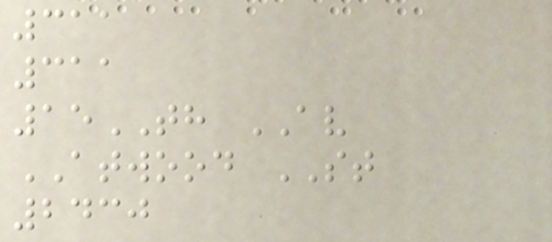311
311
15TH AV
ATWOOD ST
2430
